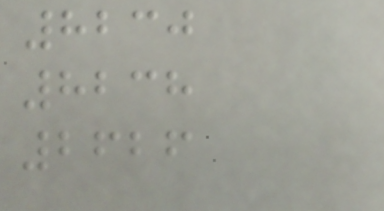8230
8238
2626
